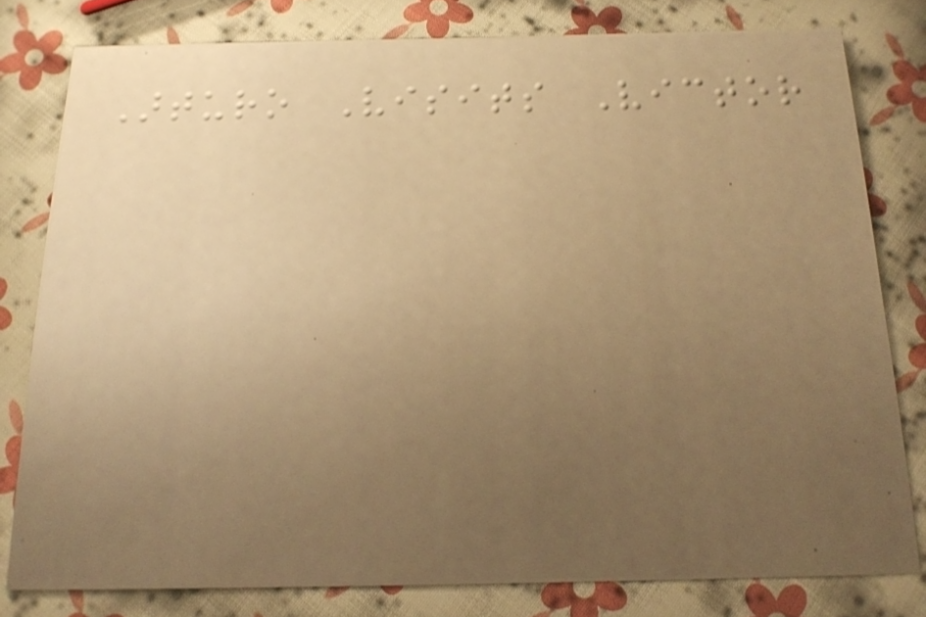Arturo Visits Victor
